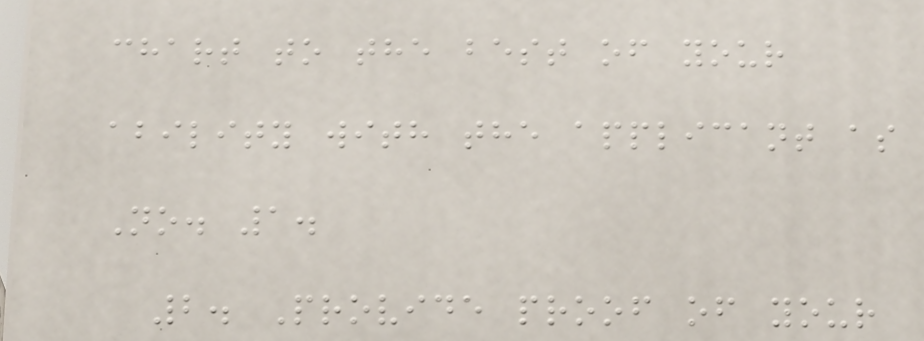chart to the best of your
ability with the applicant as
No. 1.
2. Provide proof of your
